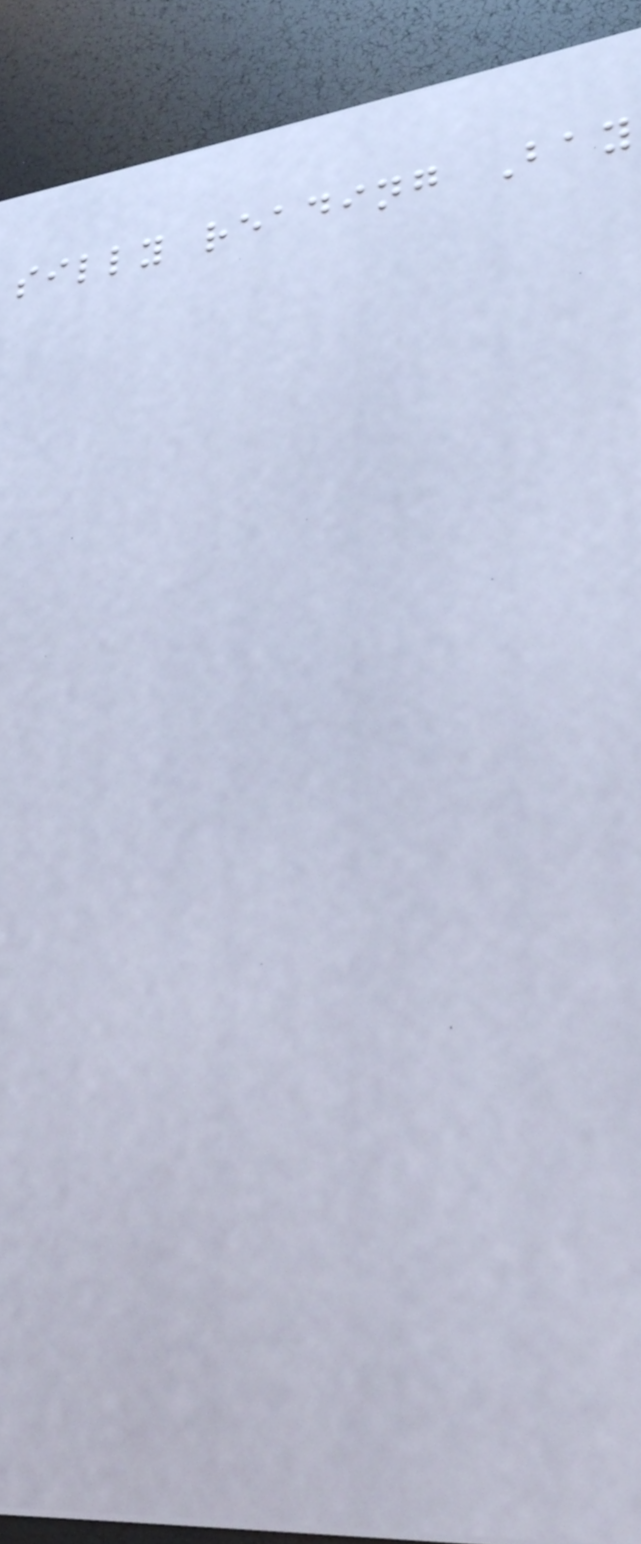silly reading Bay
